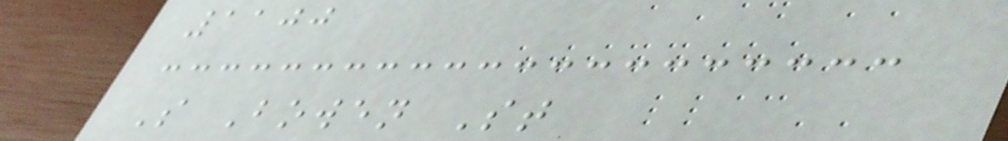1100
S Bowen St
